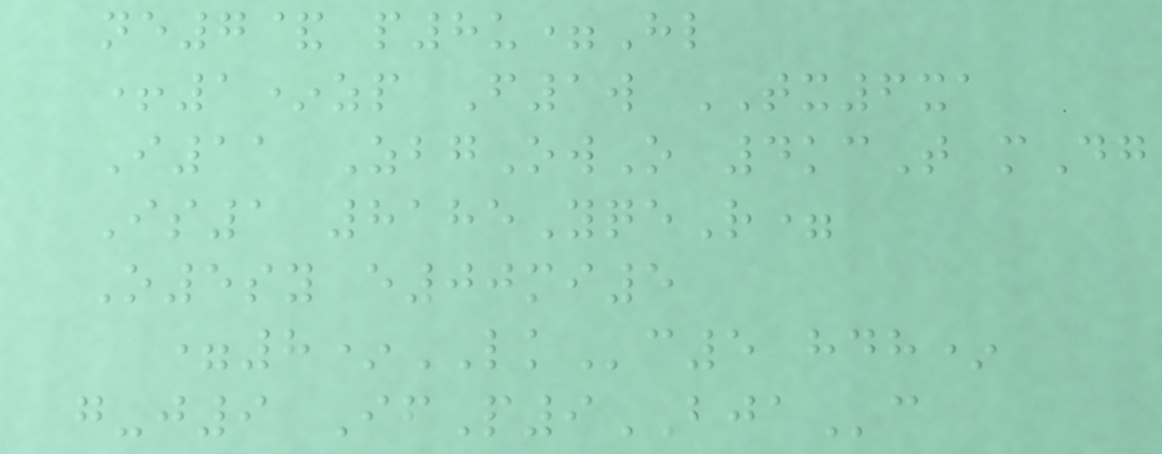ne7& p8u=Hl
+1*zp F1w TX6xa
I11 ZbgOwO 4kcT mDg
Is1 8185YqeR=
O5sy e00mi5
=8*LKc5 hdh*
g-j9 IfP9BJAc
